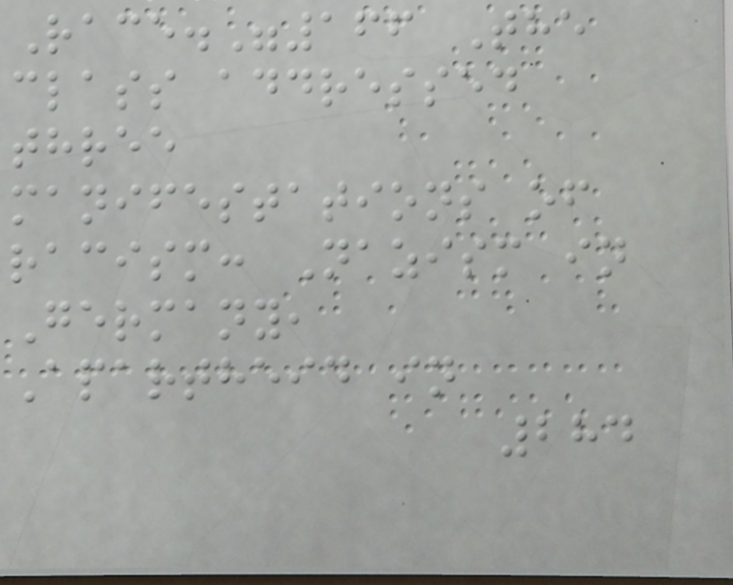Race."166 The
class addressed
three
manifestations of
racism: Nazism in
Germany,
Apartheid in
284
